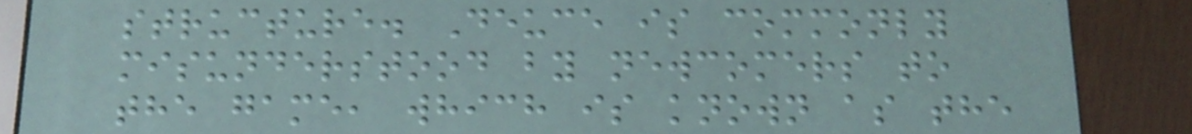structure. Deuce is commonly
misunderstood by newcomers to
the game, which is known as the
